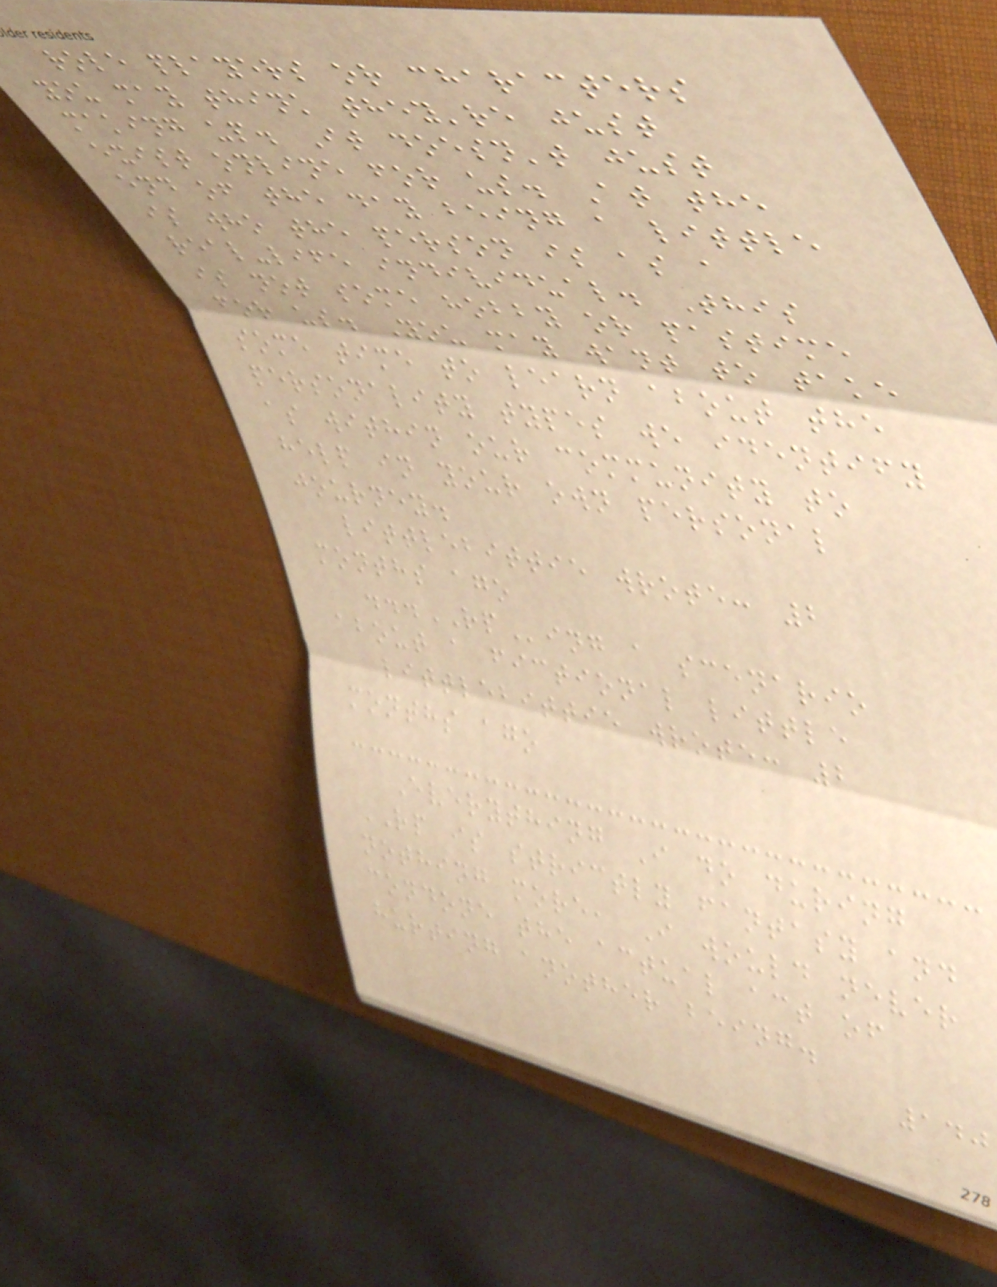role players or characters
you may think they're just
making up. It doesn't just
exist online for us. At the
end of the day being a little
is who the person is as a
real-life individual. This
is not some hobby or pastime
for us. You may want to take
some time to learn about the
personality types we identify
as within our community to
help in your own personal
journey.
littlebittie wrote: 2
months ago
...RPing a scenario
about a fictional little
littlebittie wrote: 2
months ago
Everything I do during
RP is strictly fantasy and
nothing more, I would never
condone the actual act of
hurting another being.
140
